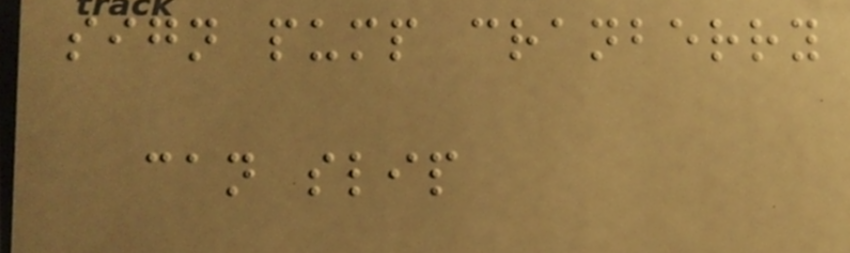sign pump cranberry
can slip
